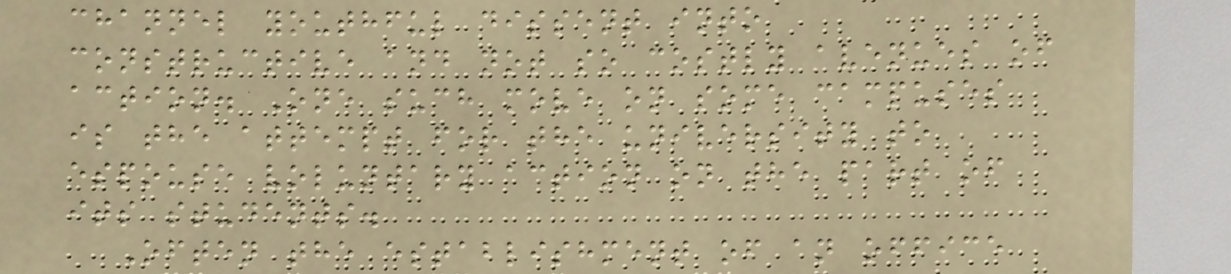channel youthful dissent into
constructive and not so costly avenues of
action. One such move on some campuses
is the attempt for the university to
espouse voluntary action on the part of
its students.
Often the establishment of an office
